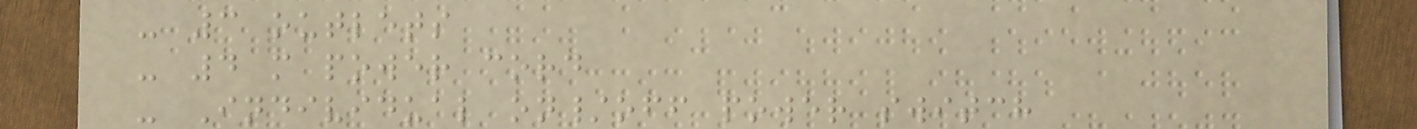- 3 outlets
- 4 m power cord
- Individual on/off power switch
